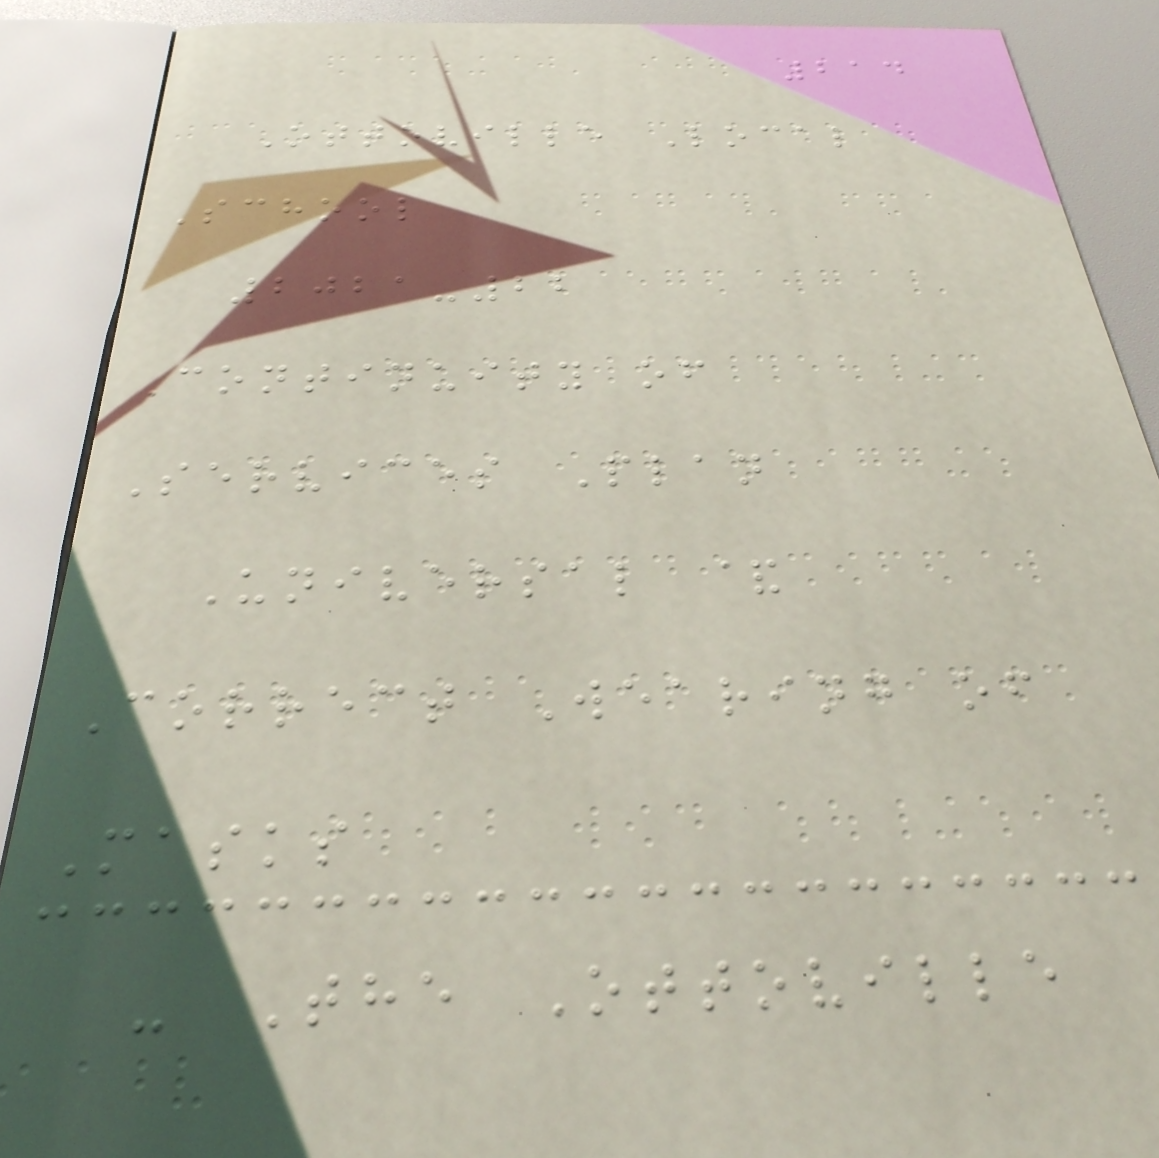214
Ottoville Local
School
2021-22
Continuity of
Services Plan
Universal &
Correct Wearing of
Masks
- The Ottoville
